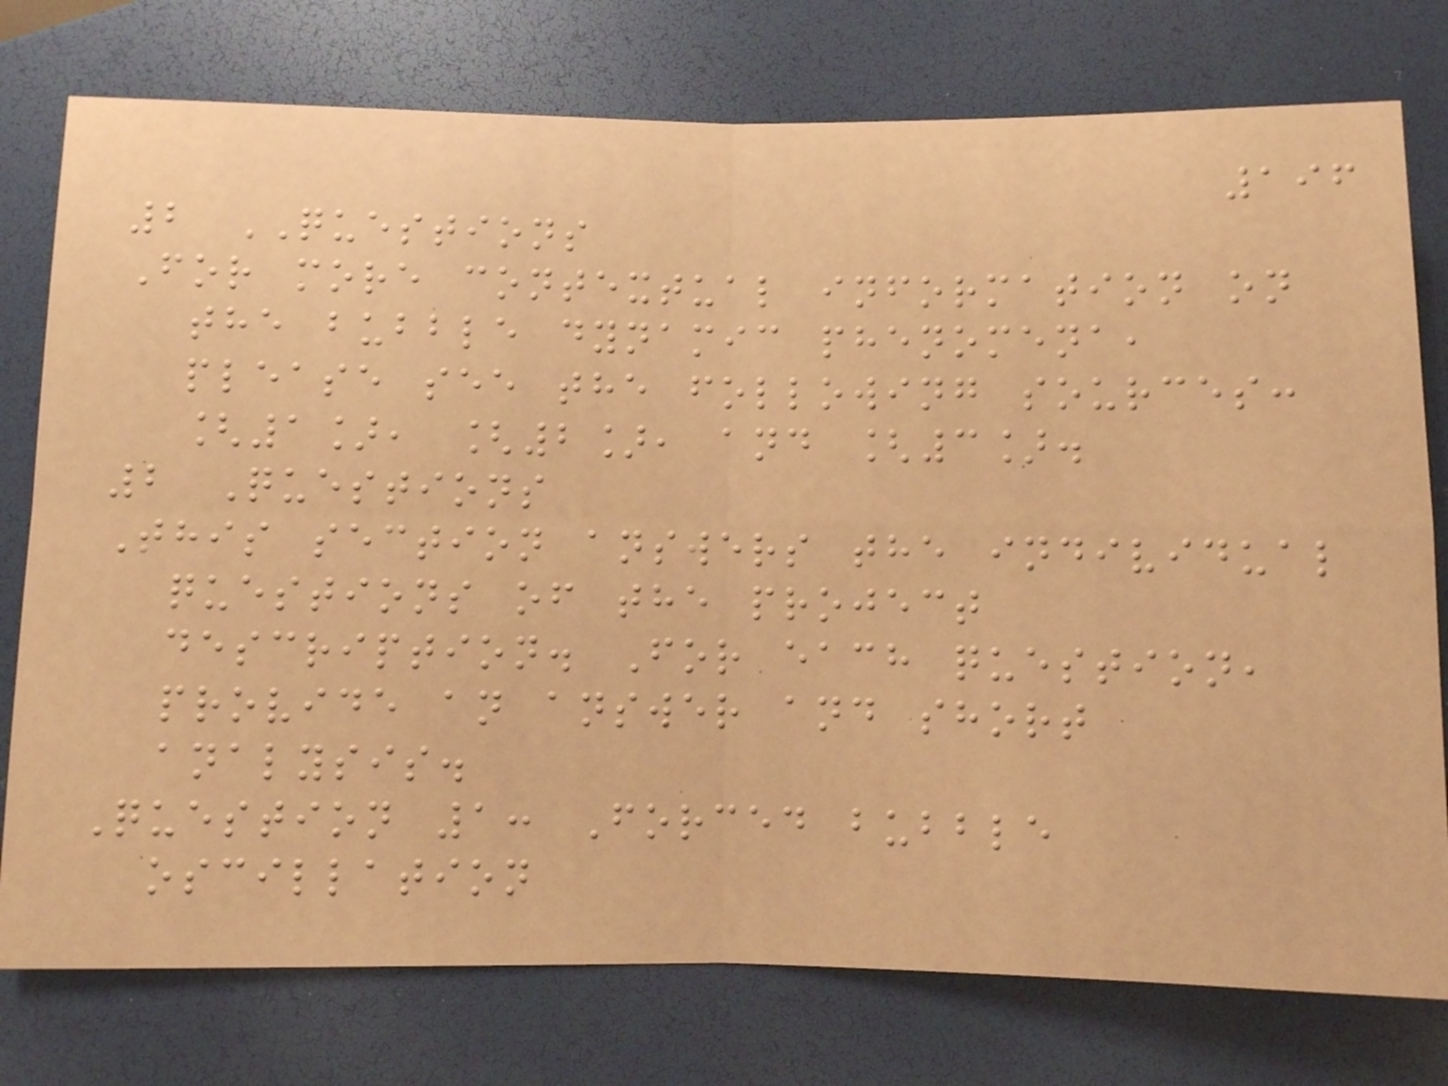196
2 QUESTIONS
For more contextual information on
the bubble dynamic phenomena,
please see the following sources:
[1], [2], and [3].
2 Questions
This section answers the individual
questions of the project
description. For each question,
provide an answer and short
analysis.
Question 1: Forced bubble
oscillation
